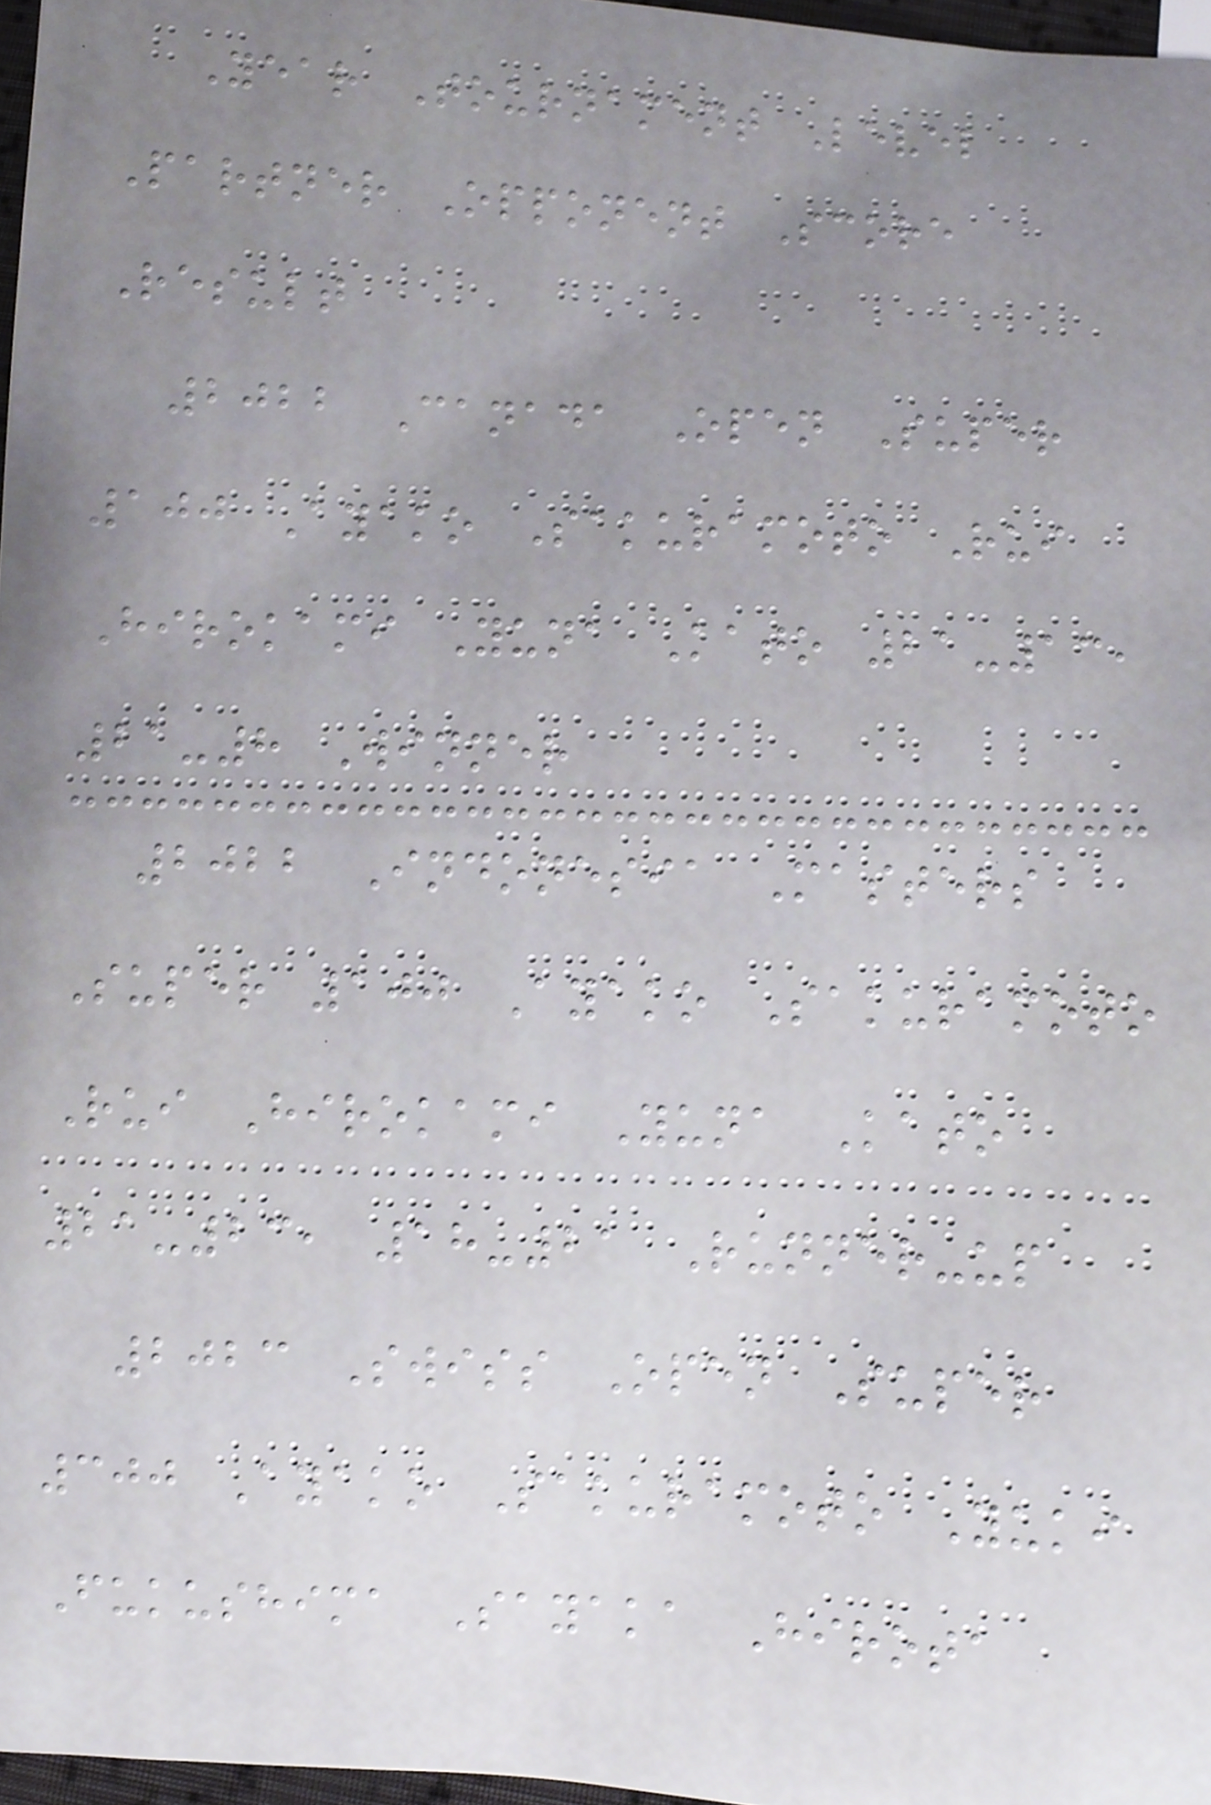Year Tournament Level
Partner Opponent Score
Result
2022 Canada Open Super
100 Ayako Sakuramoto Rui
Hirokami Yuna Kato 21-13,
21-8 Winner
2022 Indonesia Masters
Super 100 Ayako Sakuramoto
Rui Hirokami Yuna Kato
21-23, 18-21 Runner-up
2023 Swiss Open Super
300 Ayako Sakuramoto Yuki
Fukushima Sayaka Hirota
